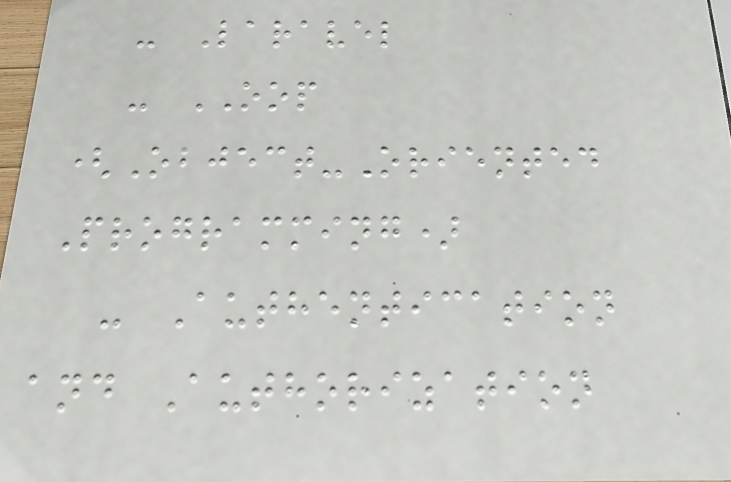- Laravel
- OOP
(Object-Oriented
Programming)
- Authentication
and Authorization
